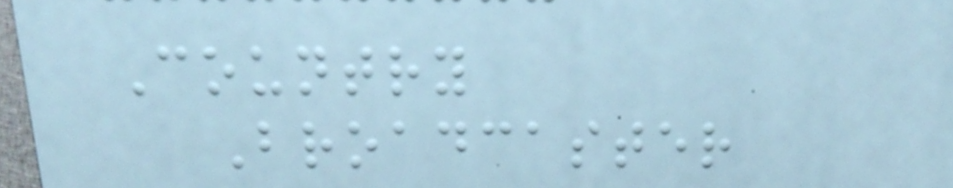Country
Broadcaster
